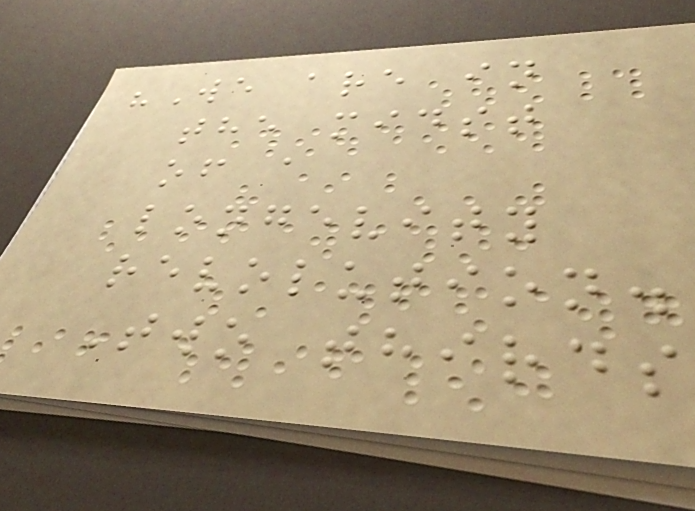"We are in
the midst
of a
longevity
revolution.
Two thirds
